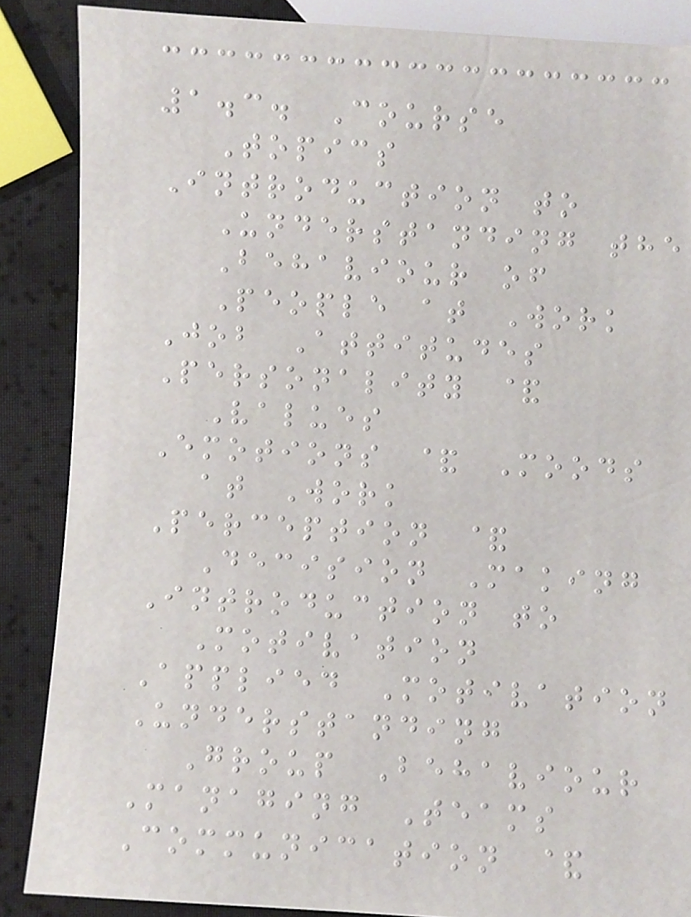1.3. Course
Topics
Introduction to
Understanding the
Behaviour of
People at Work
Job Attitudes
Personality &
Values
Emotions & Moods
at Work
Perception &
Decision Making
Introduction to
Motivation
Applied Motivation
Understanding
Group Behaviour
Managing Teams
Communication &
